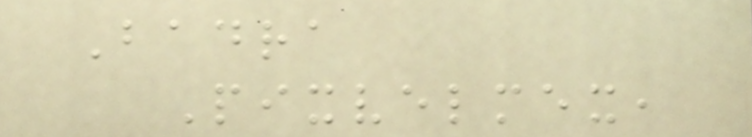Badra
Pixvelmex,
